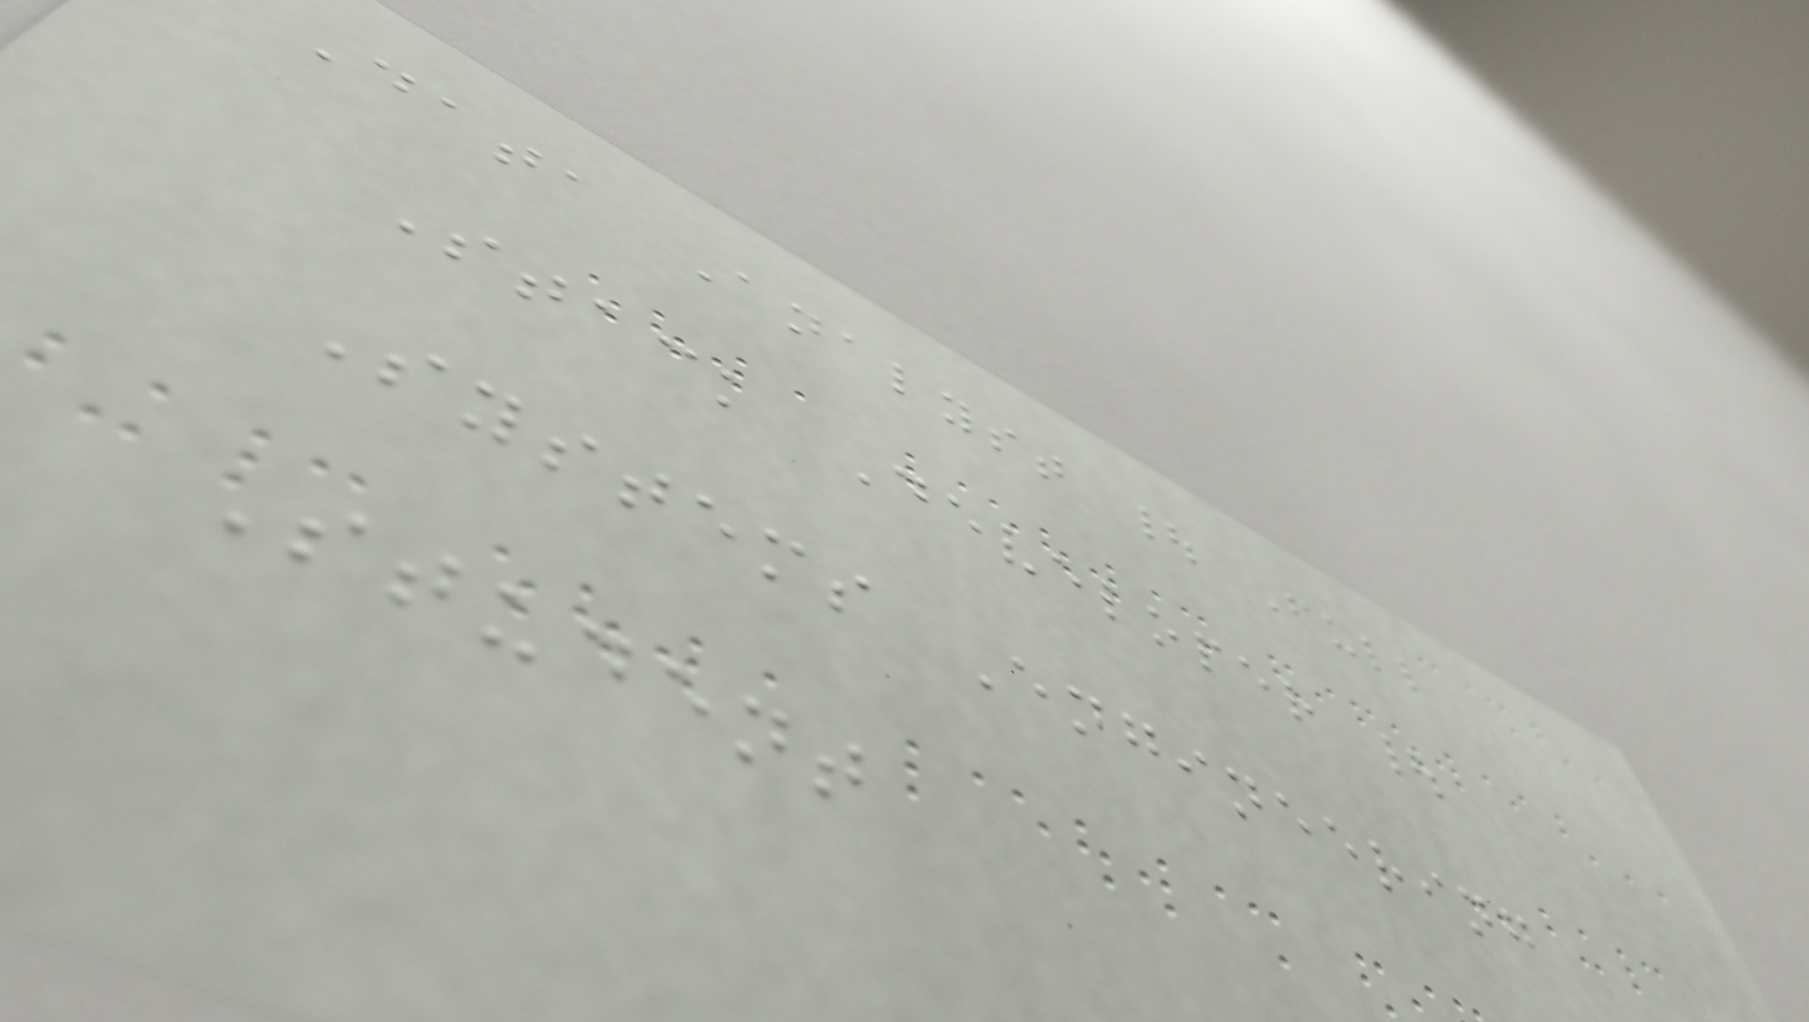Data Analyst | Full
Stack Developer |
Systems Engineering
Student
